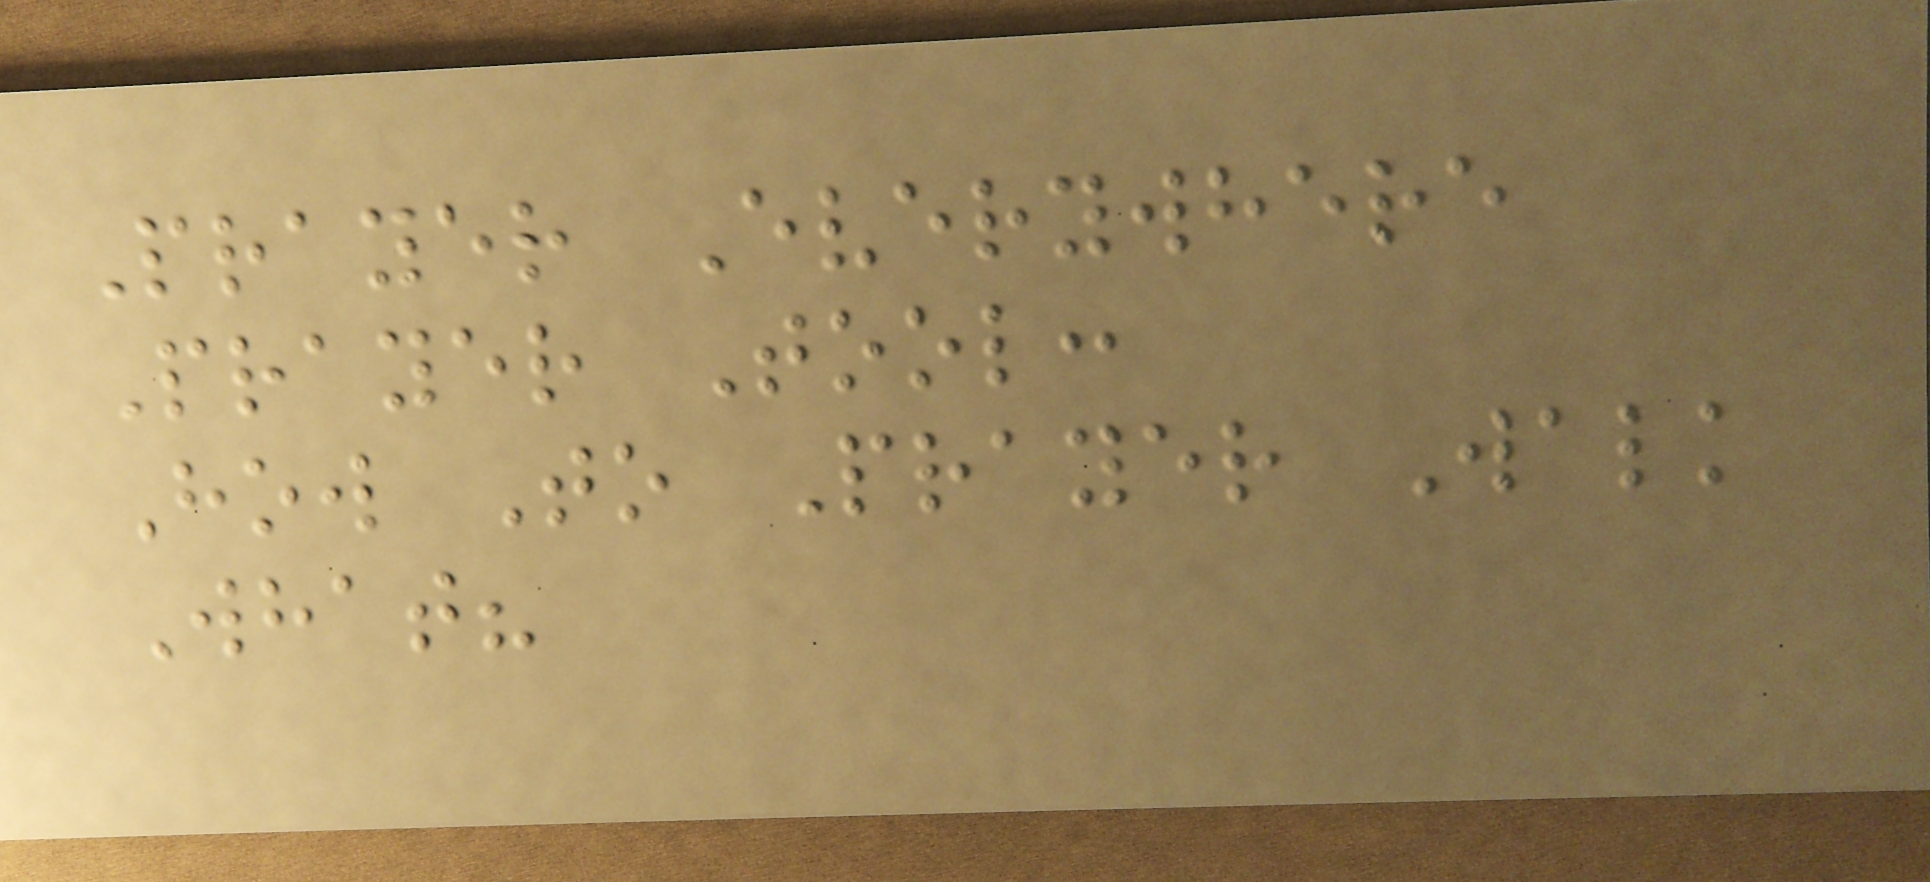Prayer Everywhere
Prayer Tool:
How To Prayer Walk
What?
